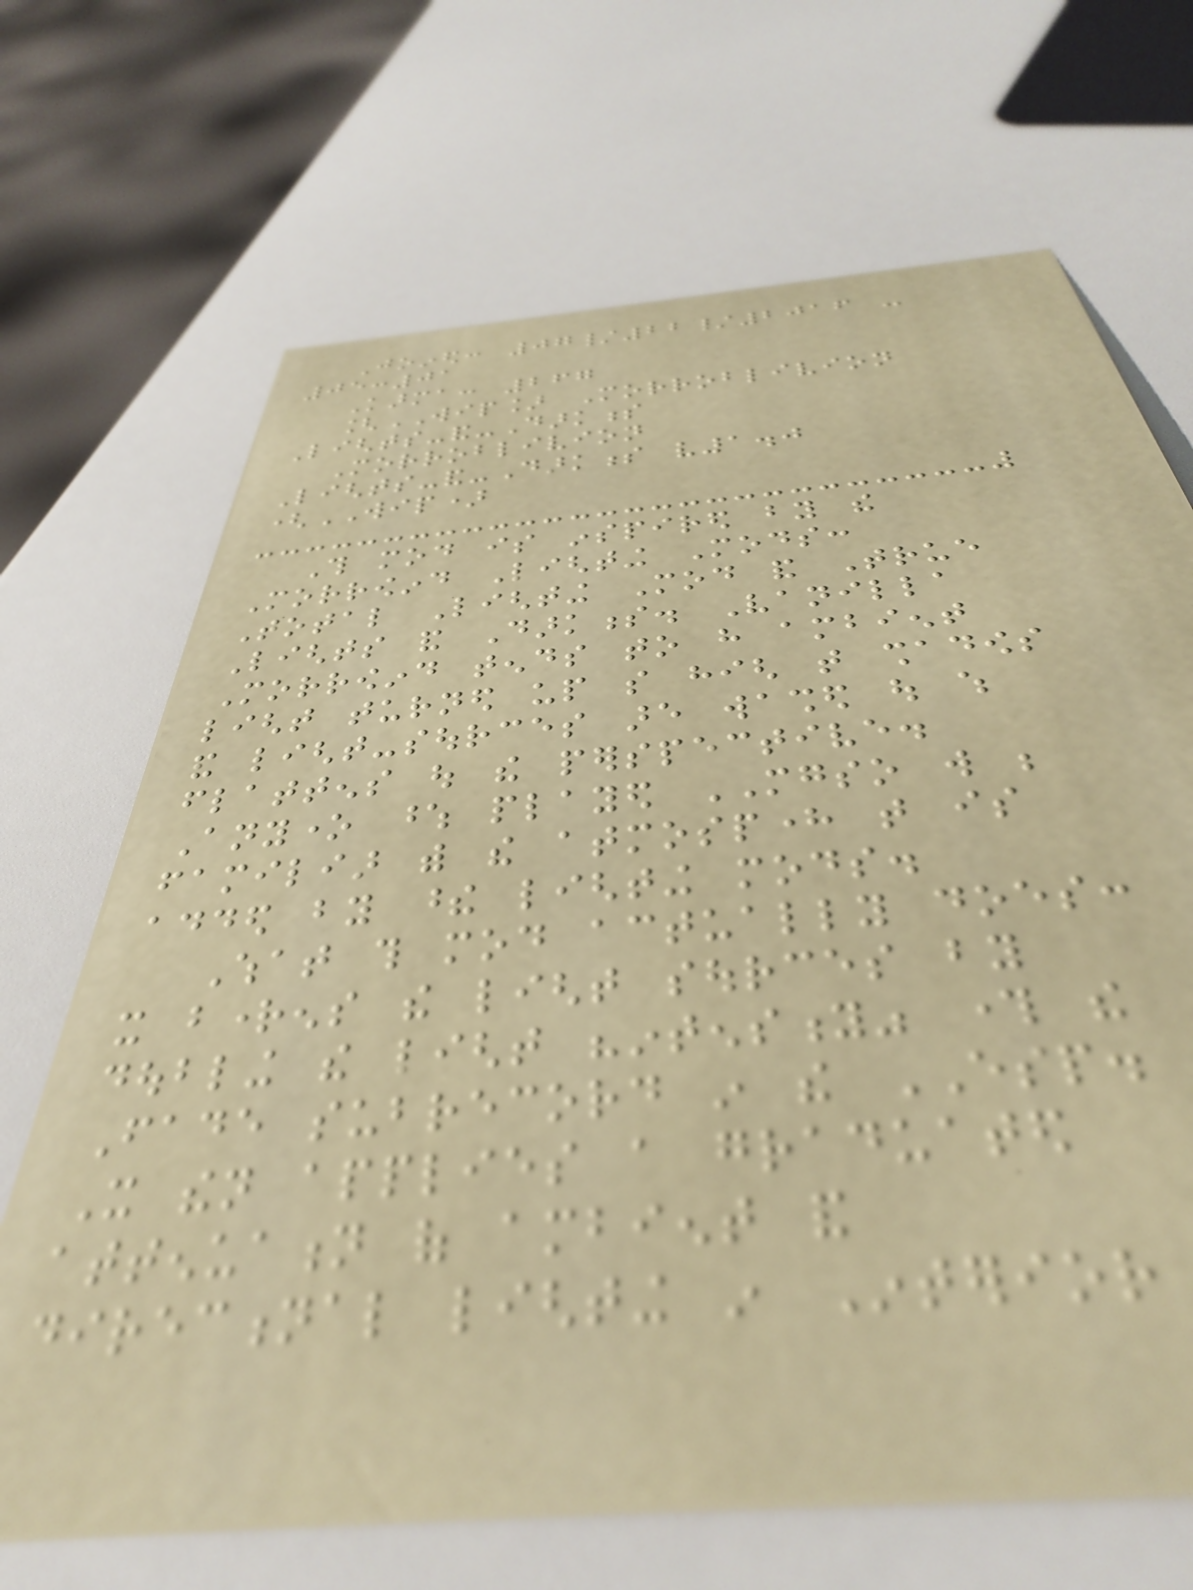Joined: 07/22/2016 -
05:01
Karma: 267
[WIP] Morroblivion
Lights-and-Darkness
Morroblivion
Lights-and-Darkness v1.0
(WIP)
This mod is inspired by the
Morrowind Lighting Mods:
Total Lighting Mod and True
Lights and Darkness. Vanilla
Morrowind tends to have ambient
light turned up so high that shadows
and light-sources are washed out which
flattens out the perspective.
Anyone whose played MGSO will be
familiar with the atmosphere that is
added by these lighting mods.
What this mod actually does:
it brightens the light sources by
doubling the light "intensity" through the
Fade subrecord in the ESP.
It then applies a graduated
attenuation of ambient and
directional lighting in Interior
